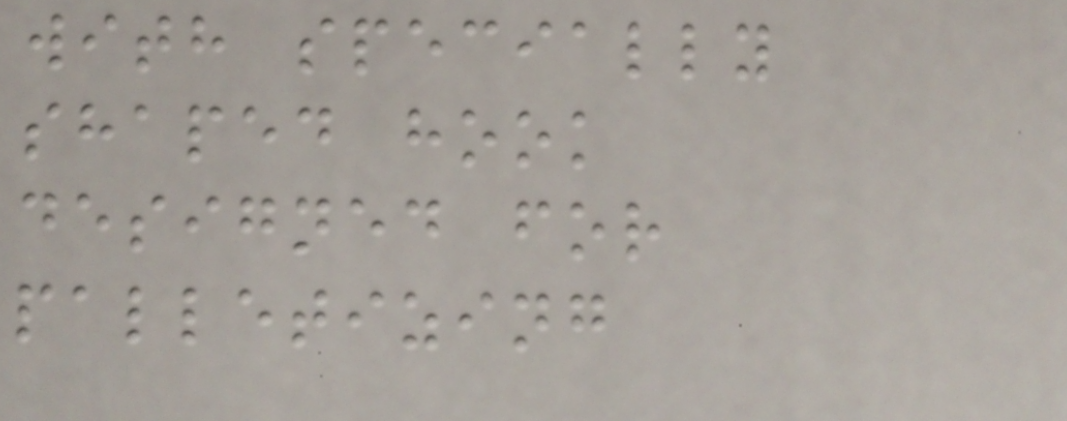with specially
shaped hook
designed for
palletizing
